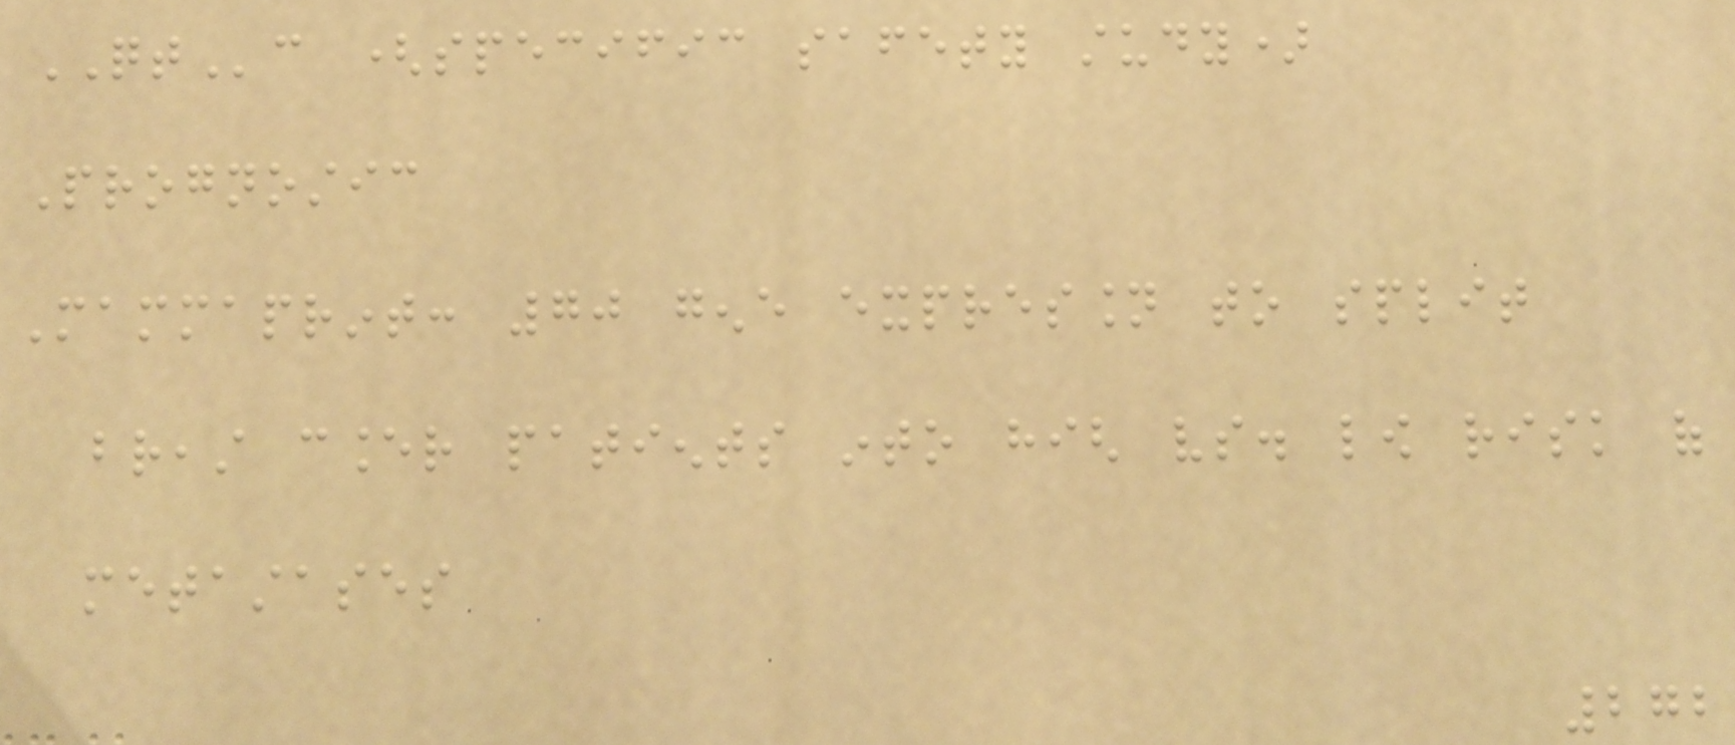QTc (specific safety study)
Prognostic
Mammaprint: 70 gene expression to split
breast cancer patients into high vs. low risk of
metastases
272
